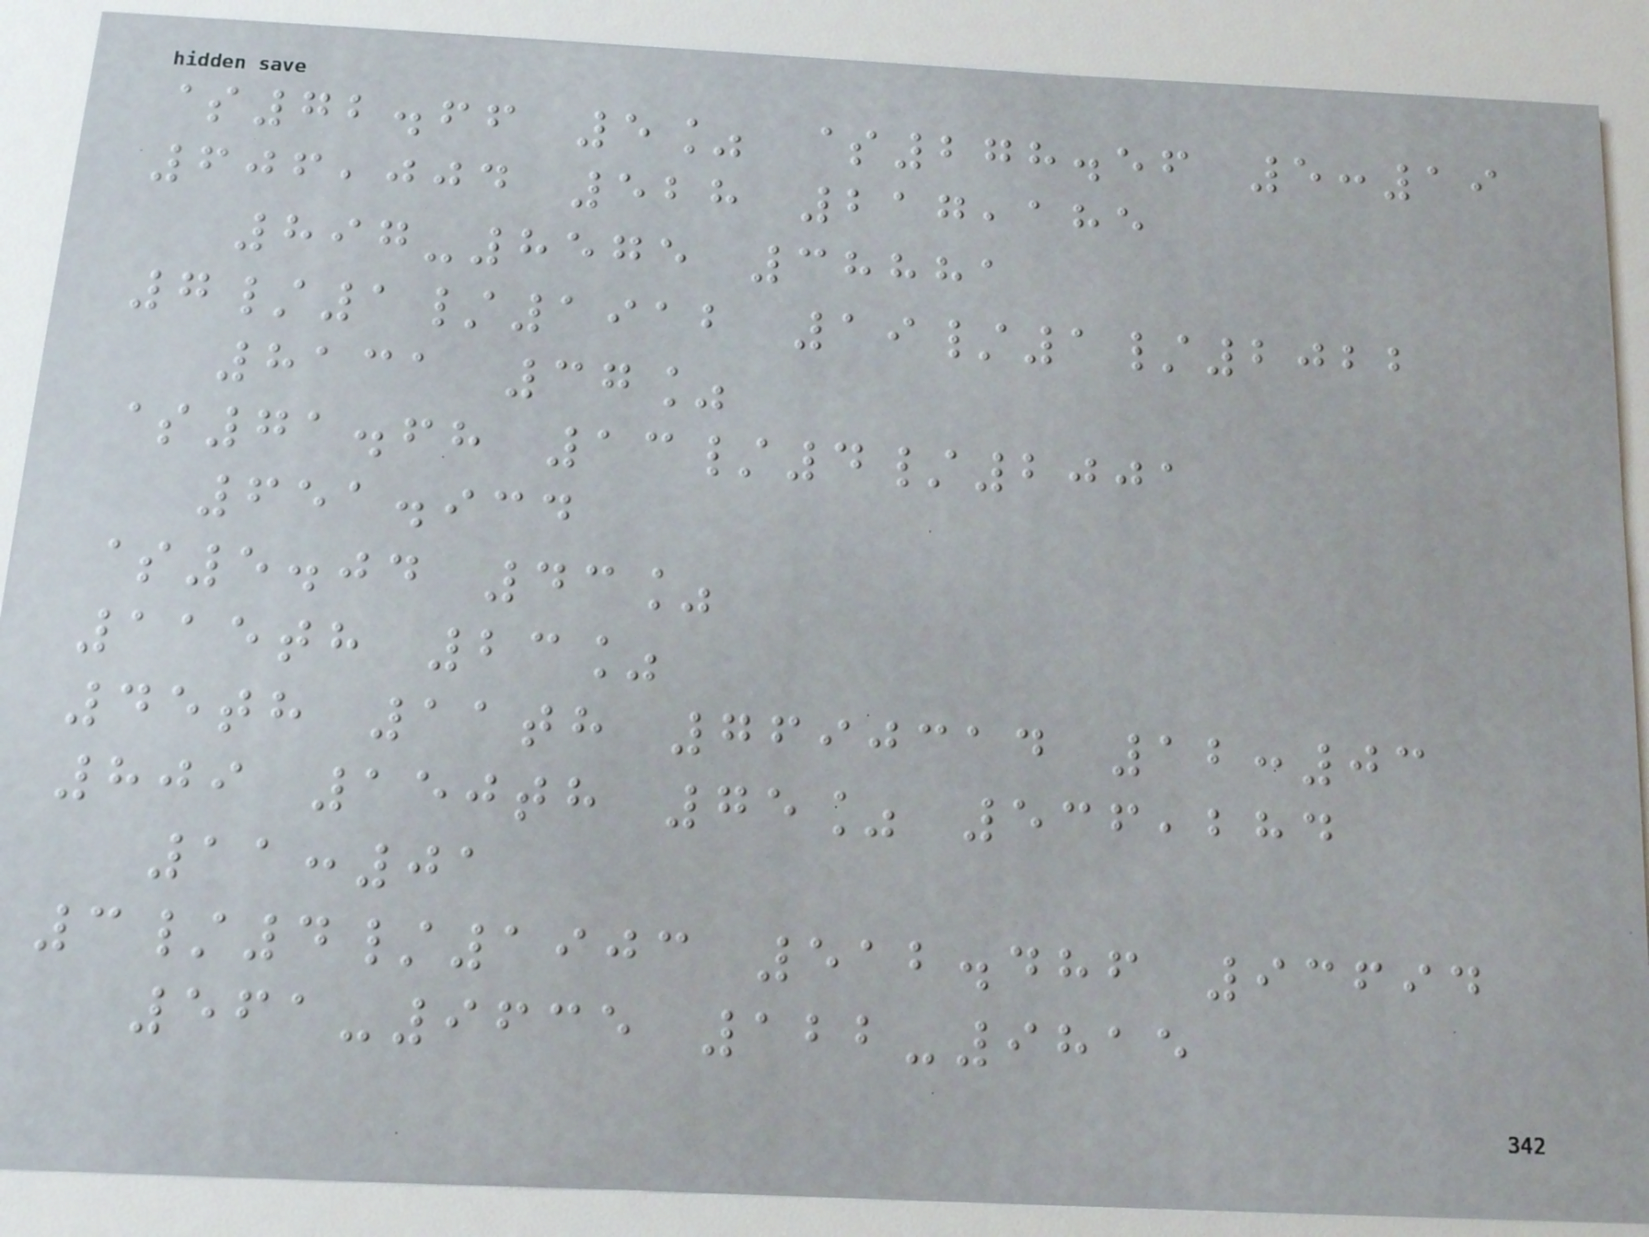$72.66 5% $278.56 5:19
606,004 528 217,185
897-8575 38881
7/1/1912 19/1/2022
8131 37%
$71.68 13/4/2001
651.934
$5.04 43%
115th 23%
45th 11th 7690314 12:03
809 150th 75% 536,284
11:01
3/4/1903 512.486 93694
561-9635 122-9815
